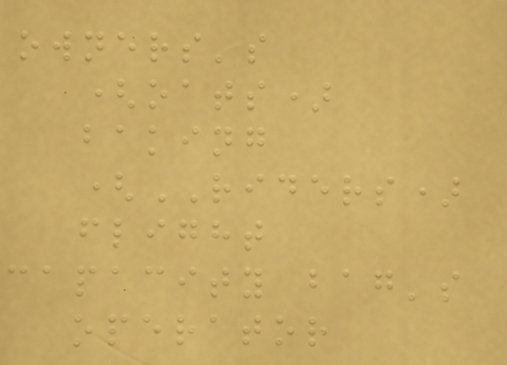owners's
(oats)
baking
(RIDERS)
flight
capacity bag's
operator
